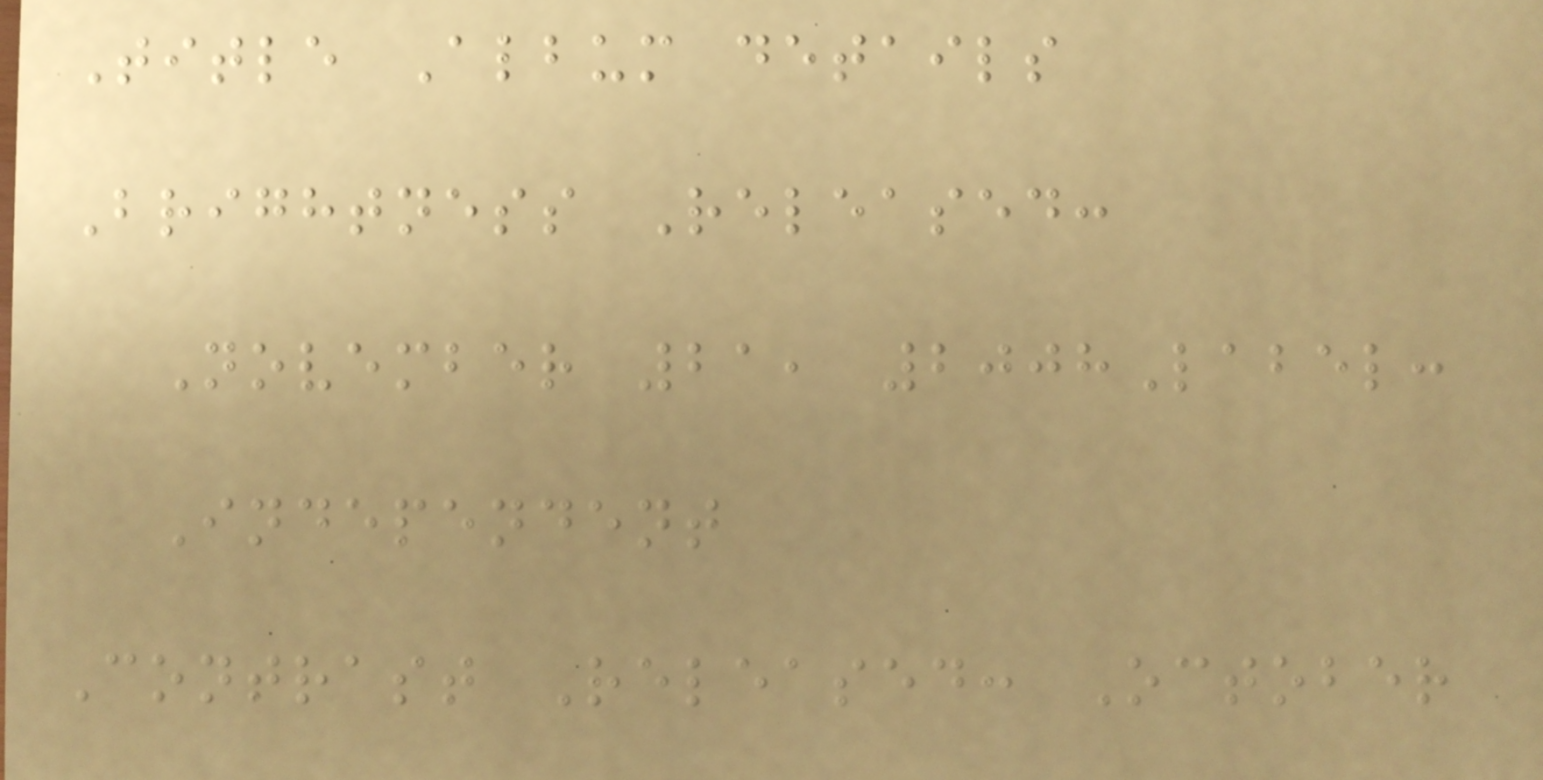Title Album details
Brightness Released:
November 21, 2008Label:
Independent
Contrast Released: October
